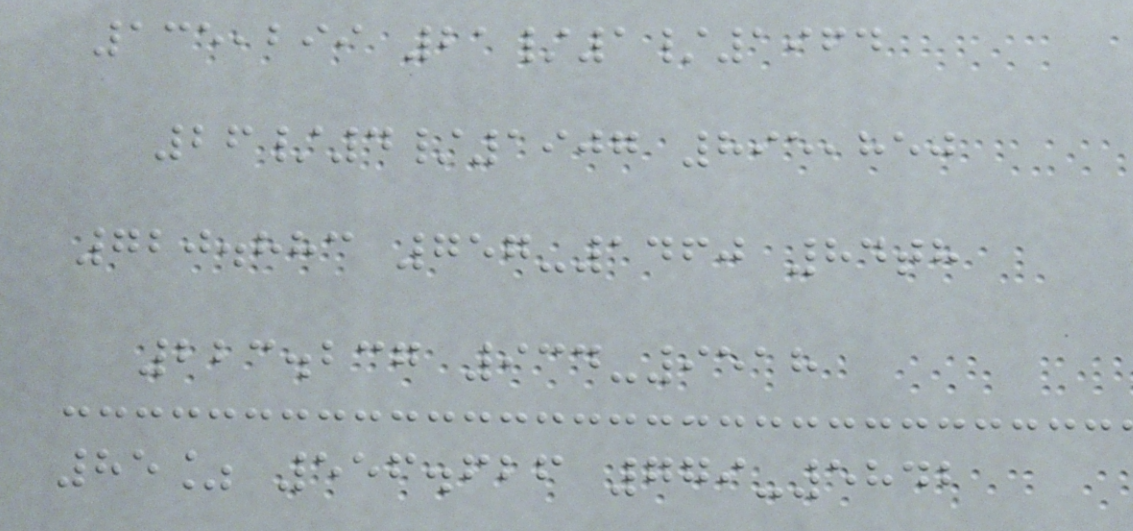135,299 21/1/1964
26/4/1907 895,850
720.883 757-1460 84th
223.237 934-9518
85% 556.626 779-5842
